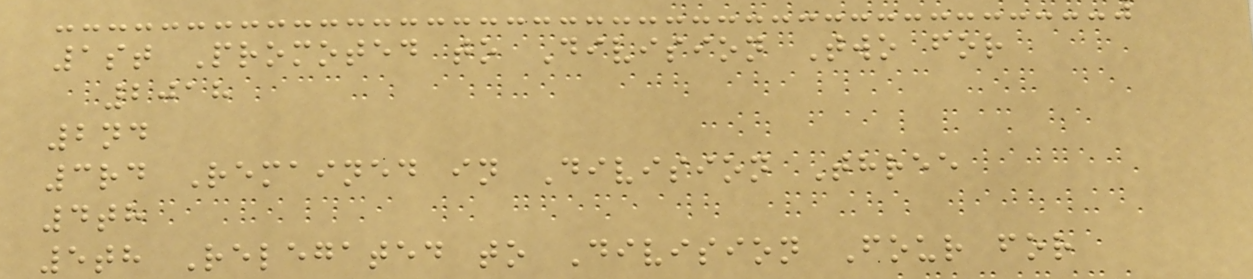1st Promoted to Division Two for
2018
2nd
3rd Remained in Division Three
4th
5th Relegated to Division Four for
